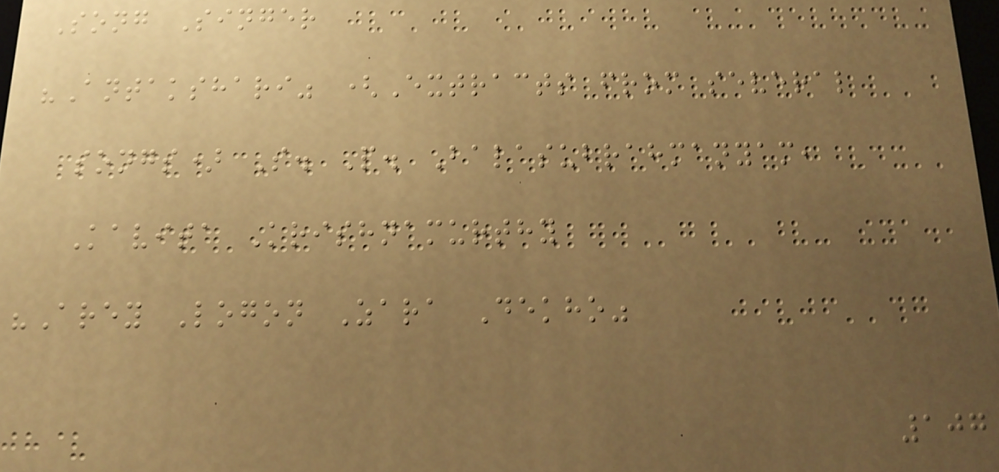Song Singer
"Antakshari" (Extracts from several
songs) S. P. Balasubrahmanyam,
Kavita Krishnamurthy
"Arey Logon Zara Dekho"
107
